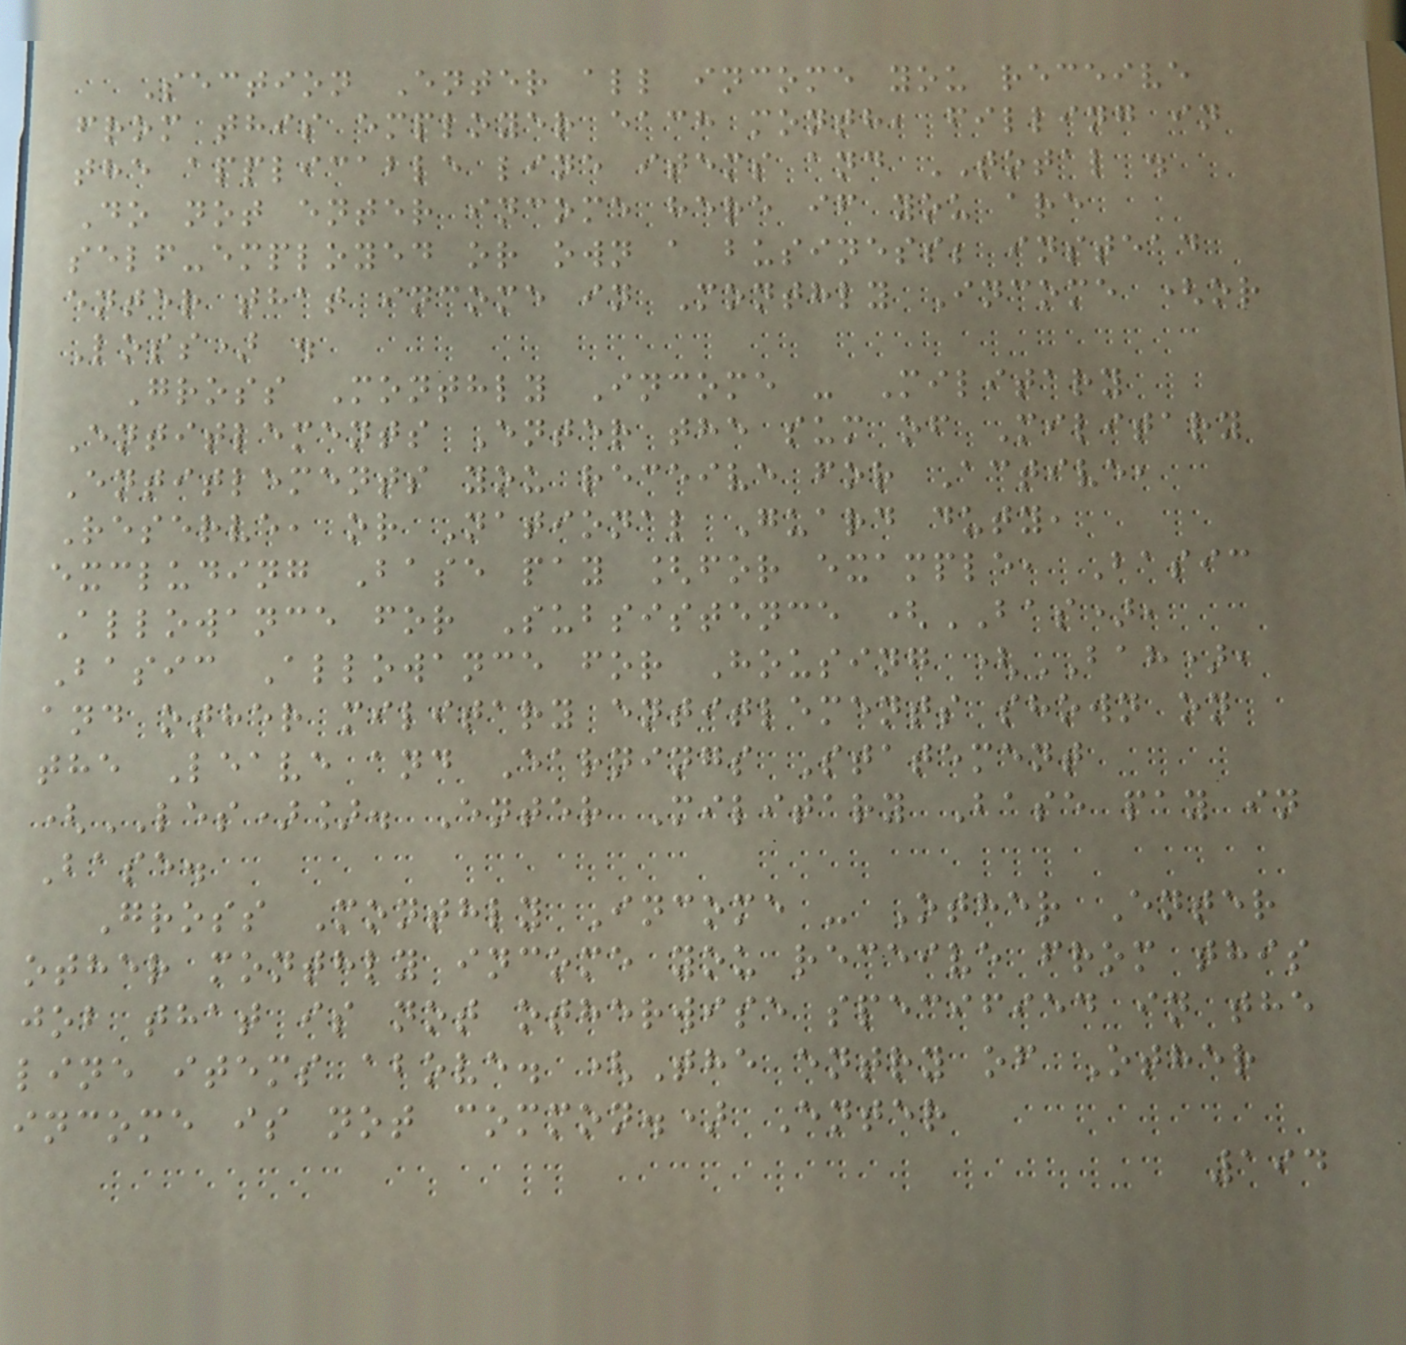Section Enter all income you receive
from this employer each month, filling in
the applicable line items and TOTAL .
Do not enter income here if you are
self-employed or own a business; instead
enter that income in Monthly Income (or
Loss) .
Gross Monthly Income - Military
Entitlements Enter the sum of Military
Entitlements you receive for Active,
Reserve, or National Guard duty,
excluding Base pay [for example, Basic
Allowance for Subsistence (BAS),
Basic Allowance for Housing (BAH),
and other military entitlements shown on
the Leave and Earnings Statement
(LES)]. Enter Military Base pay in
Base.
Gross Monthly Income - Other Enter
other monthly income you receive from this
job that is not otherwise specified in the
line items above. (The entry of Other
income is not common.) Enter
194
